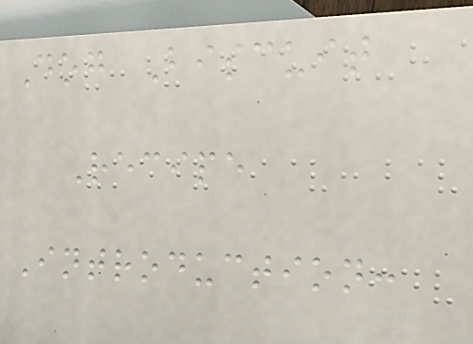Dog Biscuit
Recipe
Introduction:
